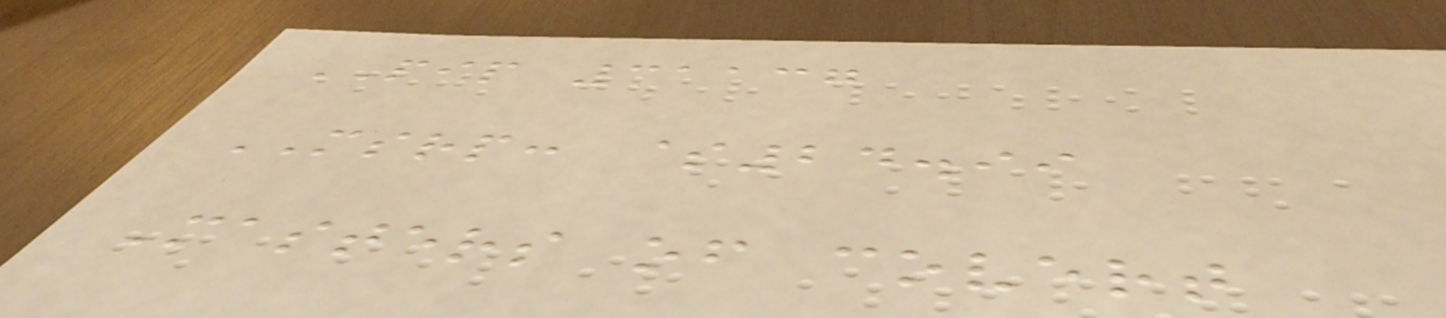PIP 31137
MSRP: $24.99
Masters of covert
